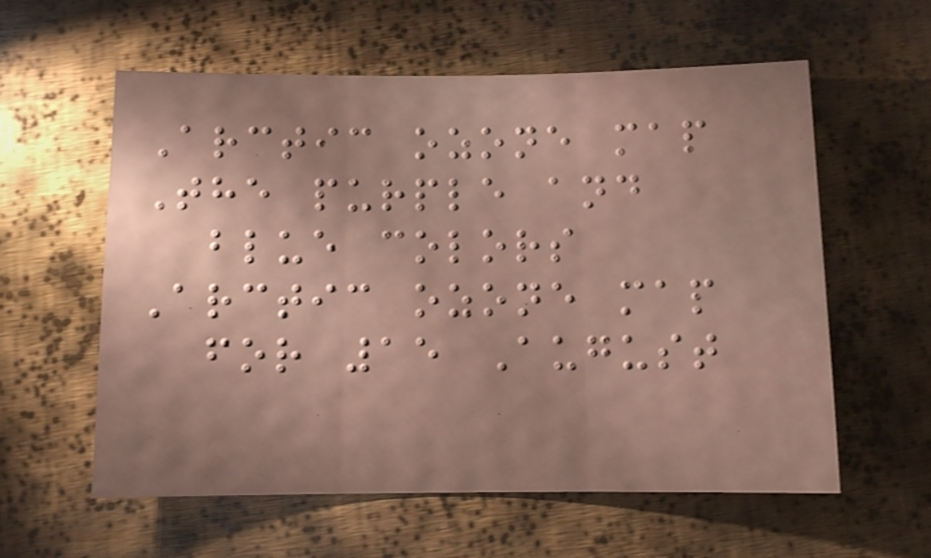Arctic ozone map
The purple and
blue colors
Arctic ozone map
for 15 August
